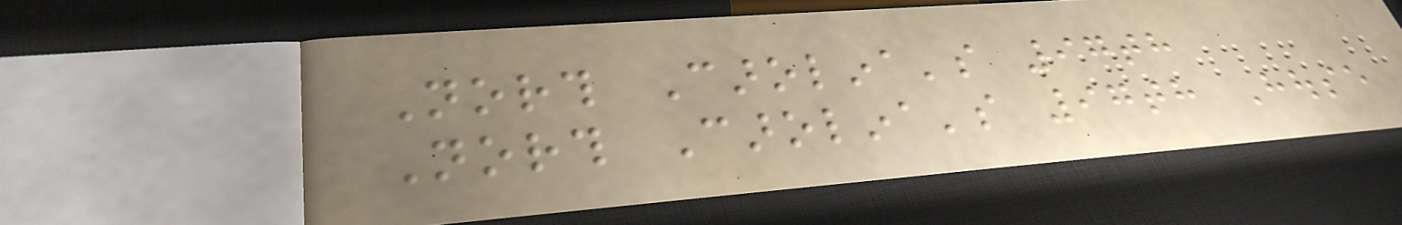North Carolina's 97th
North Carolina's 97th House
